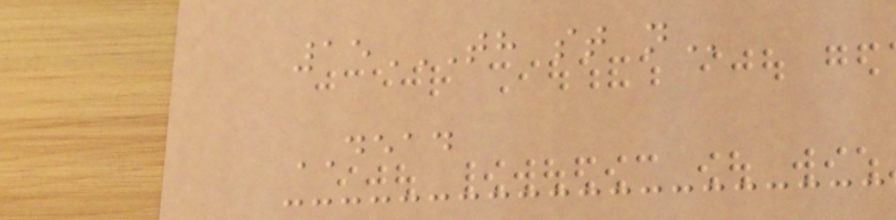15TH ST N
DEAD
